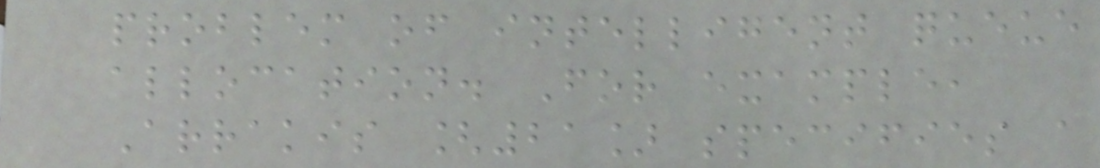problem of intelligent queue
allocation. For example,
Arrakis [21] specifies a
